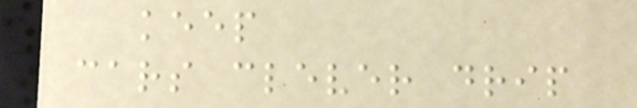keep
cars clever drip
